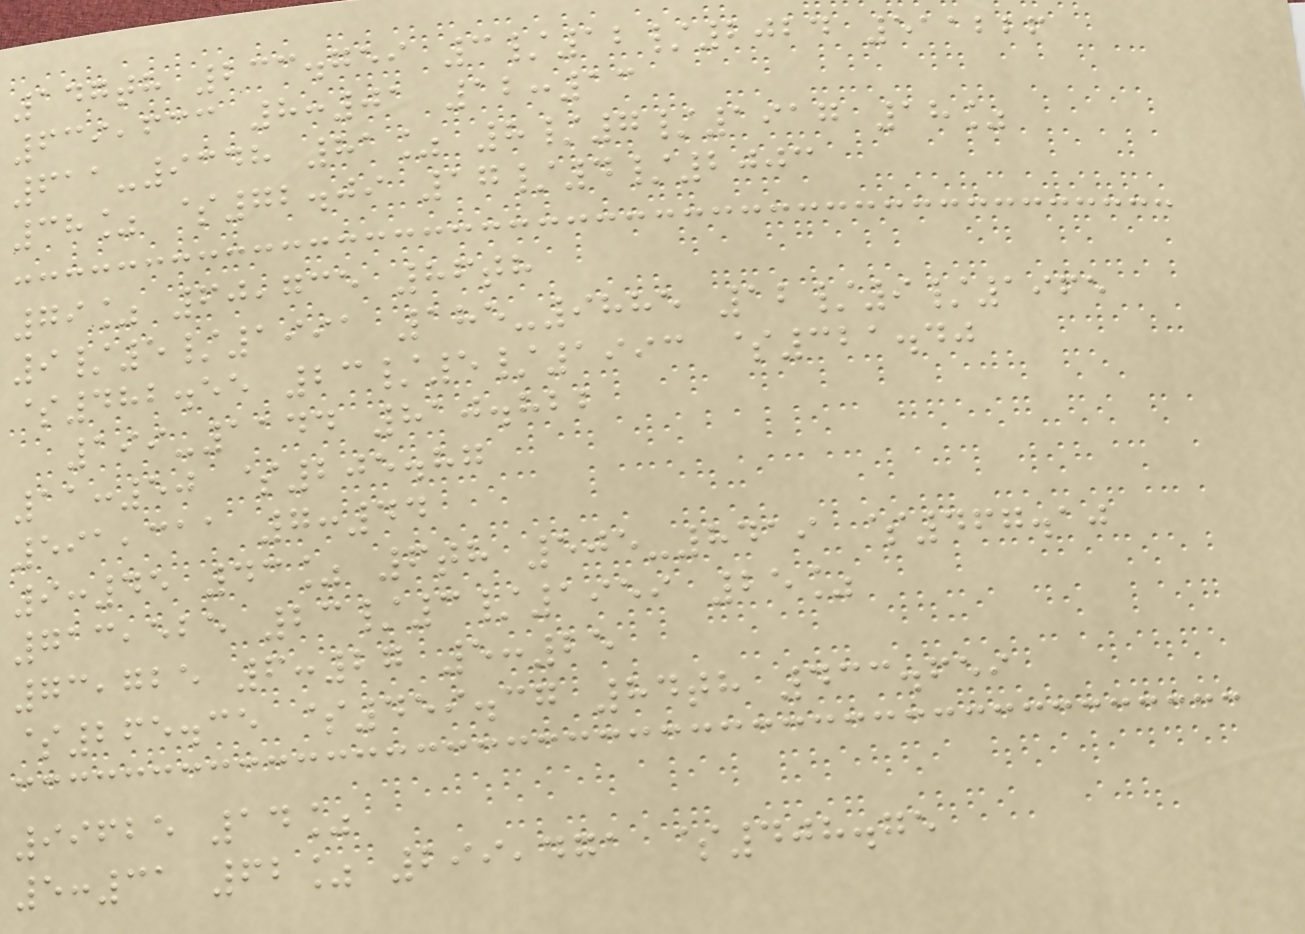147th 233.759 3/12/2024 511226
639,633 8:01 12:13
611-9348 81% 8/7/1917 18%
38% $72.09 17/4/2003
79% 60,735 86th
9/5/1991 185-9885 12/9/1965
$482.55 23/5/1993 $321.40
199-1144 810.822
11:50 $205.87
591,311 7:44
9:45 43% 6th 505-8419 $467.10
713,525 23/3/1959 25%
73,725 6:27 5:25
$265.35 $459.37 84th 433.659
99625 14%
5:31 62% 299,471 $408.75
